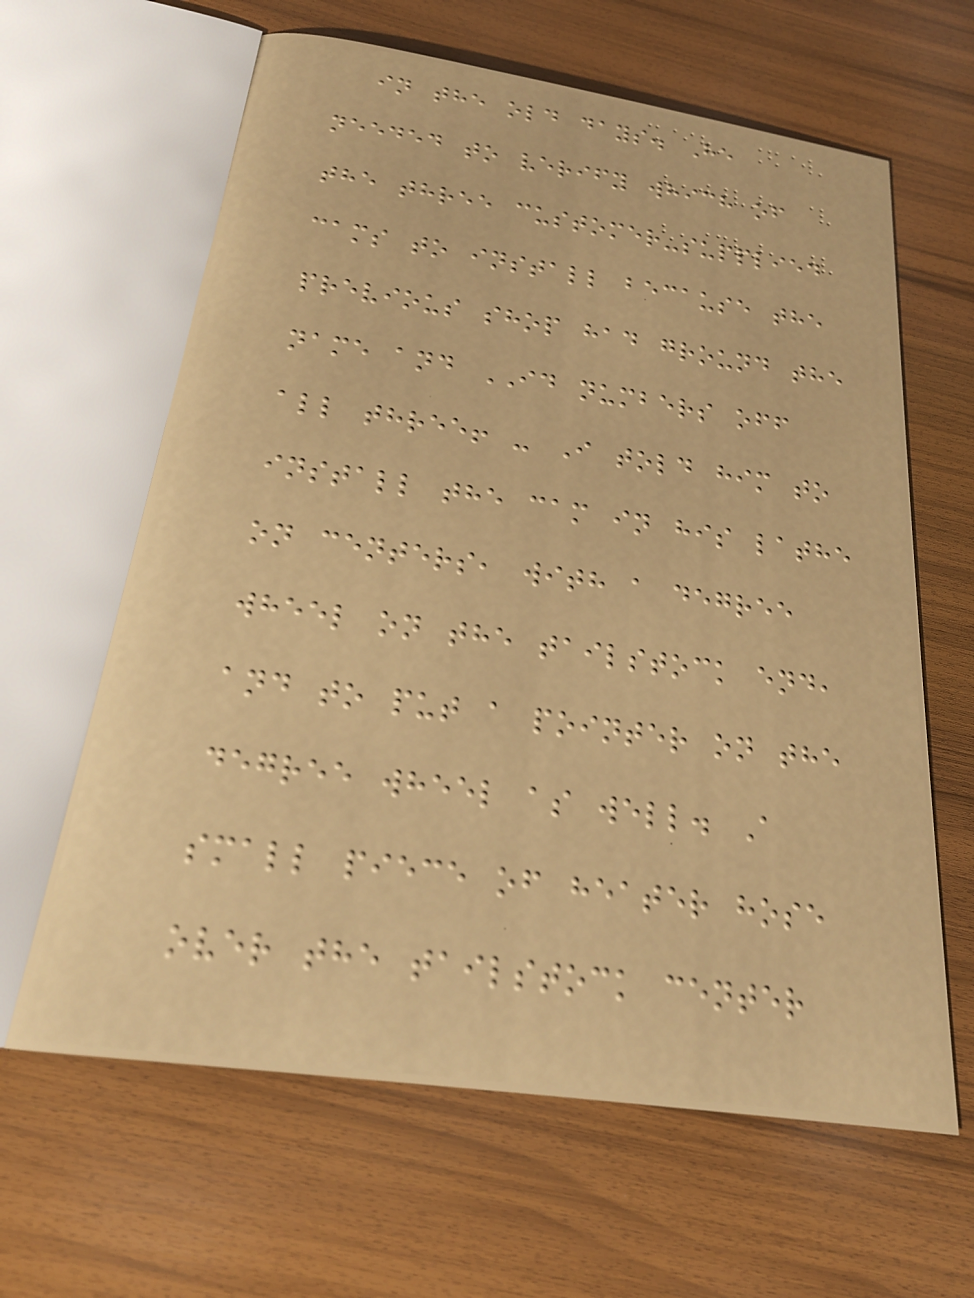in the old days. He
needed to verify which of
the three customer-supplied
cams to install because the
previous shop had ground the
name and ID numbers off
all three! - I told him to
install the cam in his lathe
on centers, with a degree
wheel on the tailstock end,
and to put a pointer on the
degree wheel as well. A
small piece of heater hose
over the tailstock center
